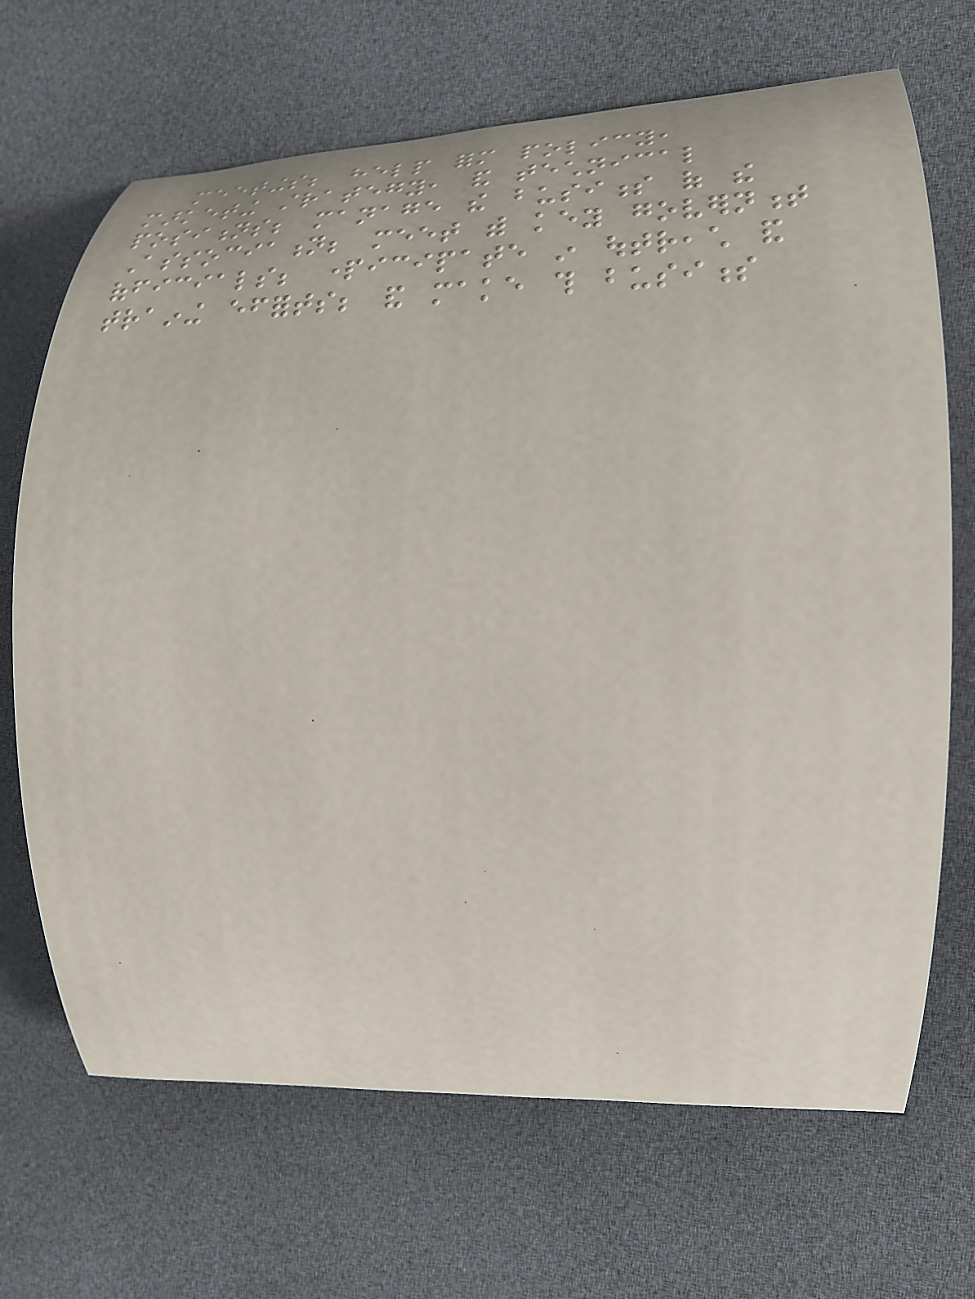meetings; help form policy,
marketing strategy, and technical
positions; manage the business of the
Association; meet with key government
officials; participate in outreach and
training efforts; and make this business
